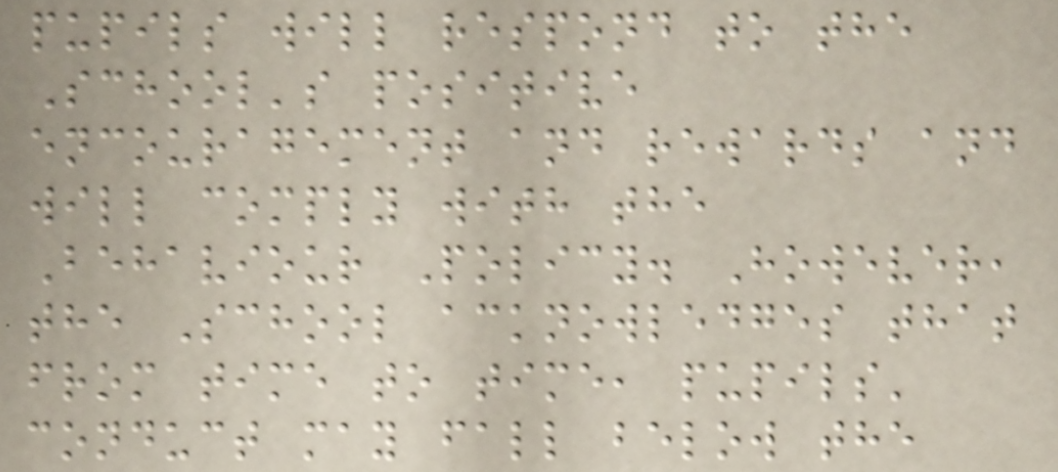pupils will respond to the
School's positive
encouragement and rewards and
will comply with the
Behaviour Policy. However,
the School acknowledges that
from time to time, pupils'
conduct may fall below the
